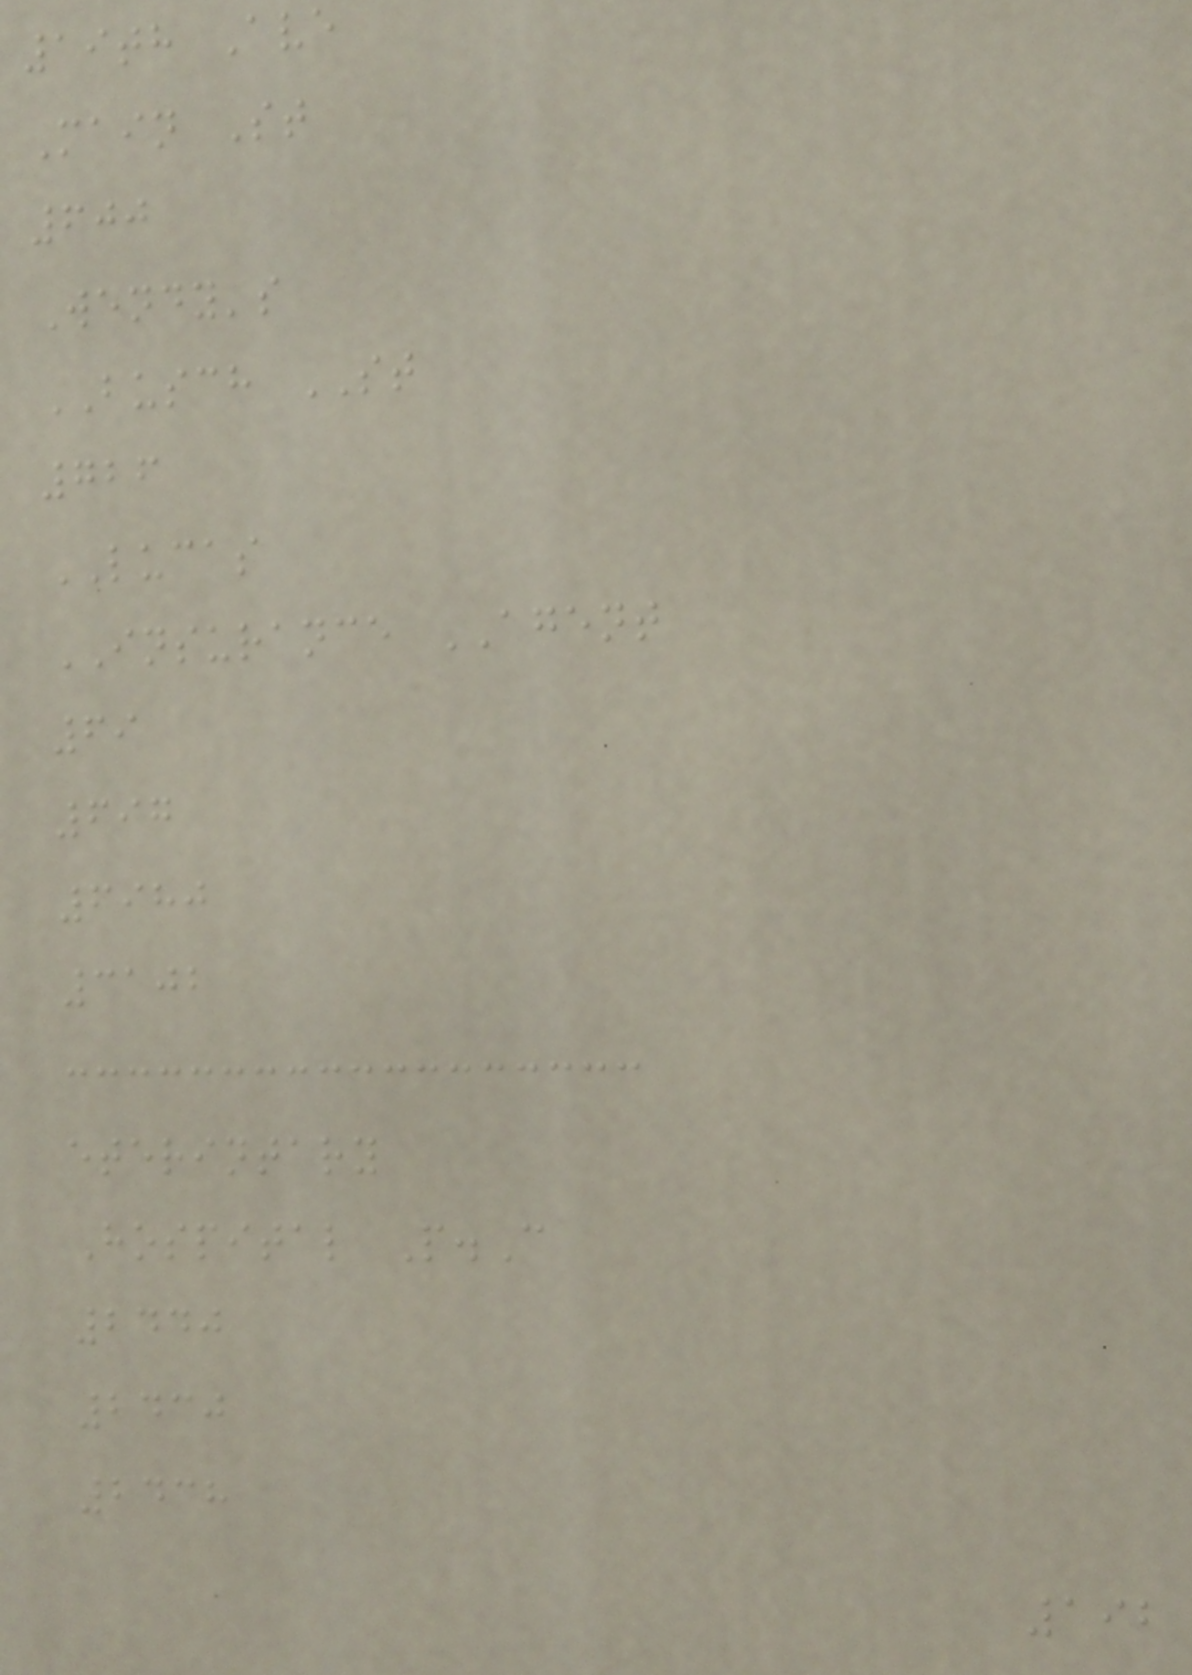19th Ave
Main St
600
Wendy's
BUSCH ST
726
LUCAS
INSURANCE AGENT
69
697
6980
3102
eterintary
Hospital P.C
2440
2430
2438
192
